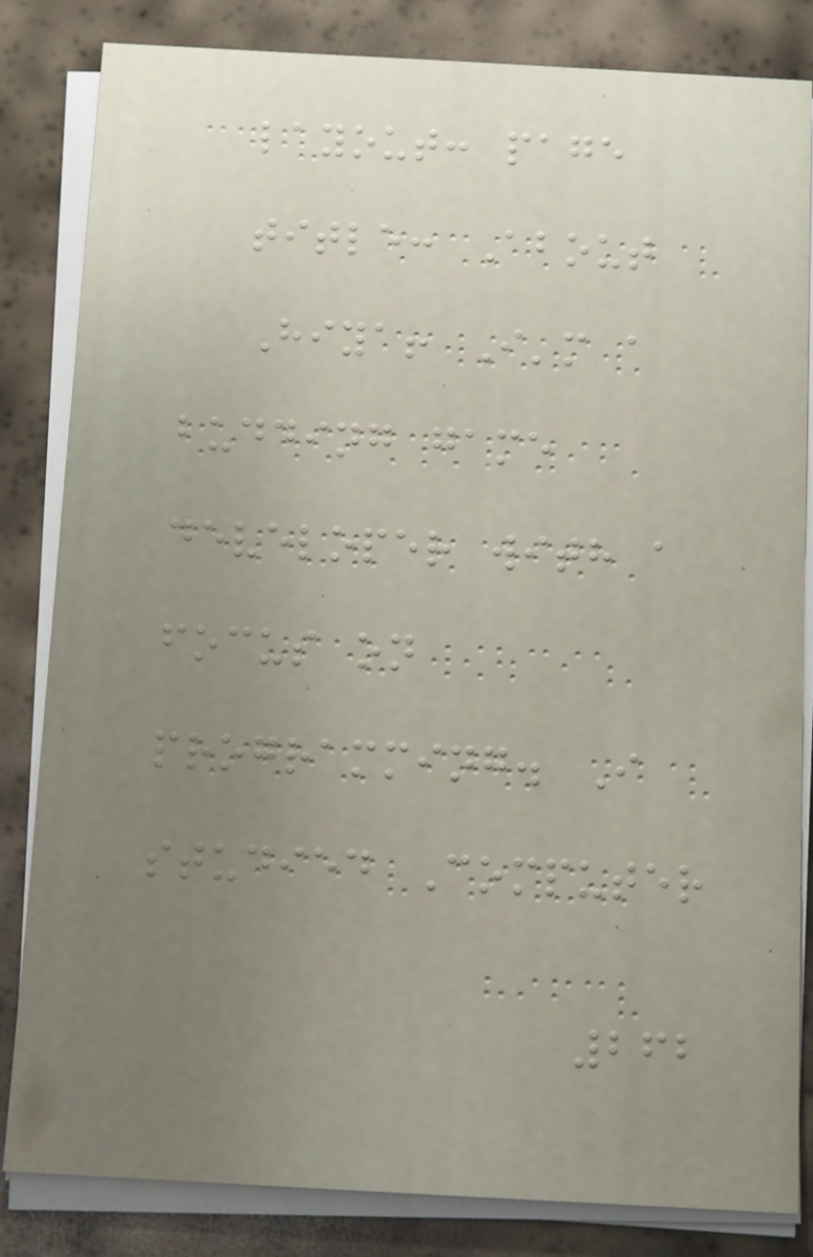layout: page
title: About
Hiya! I'm a
budding game
developer with a
focus on
programming. I
studied Computer
262
